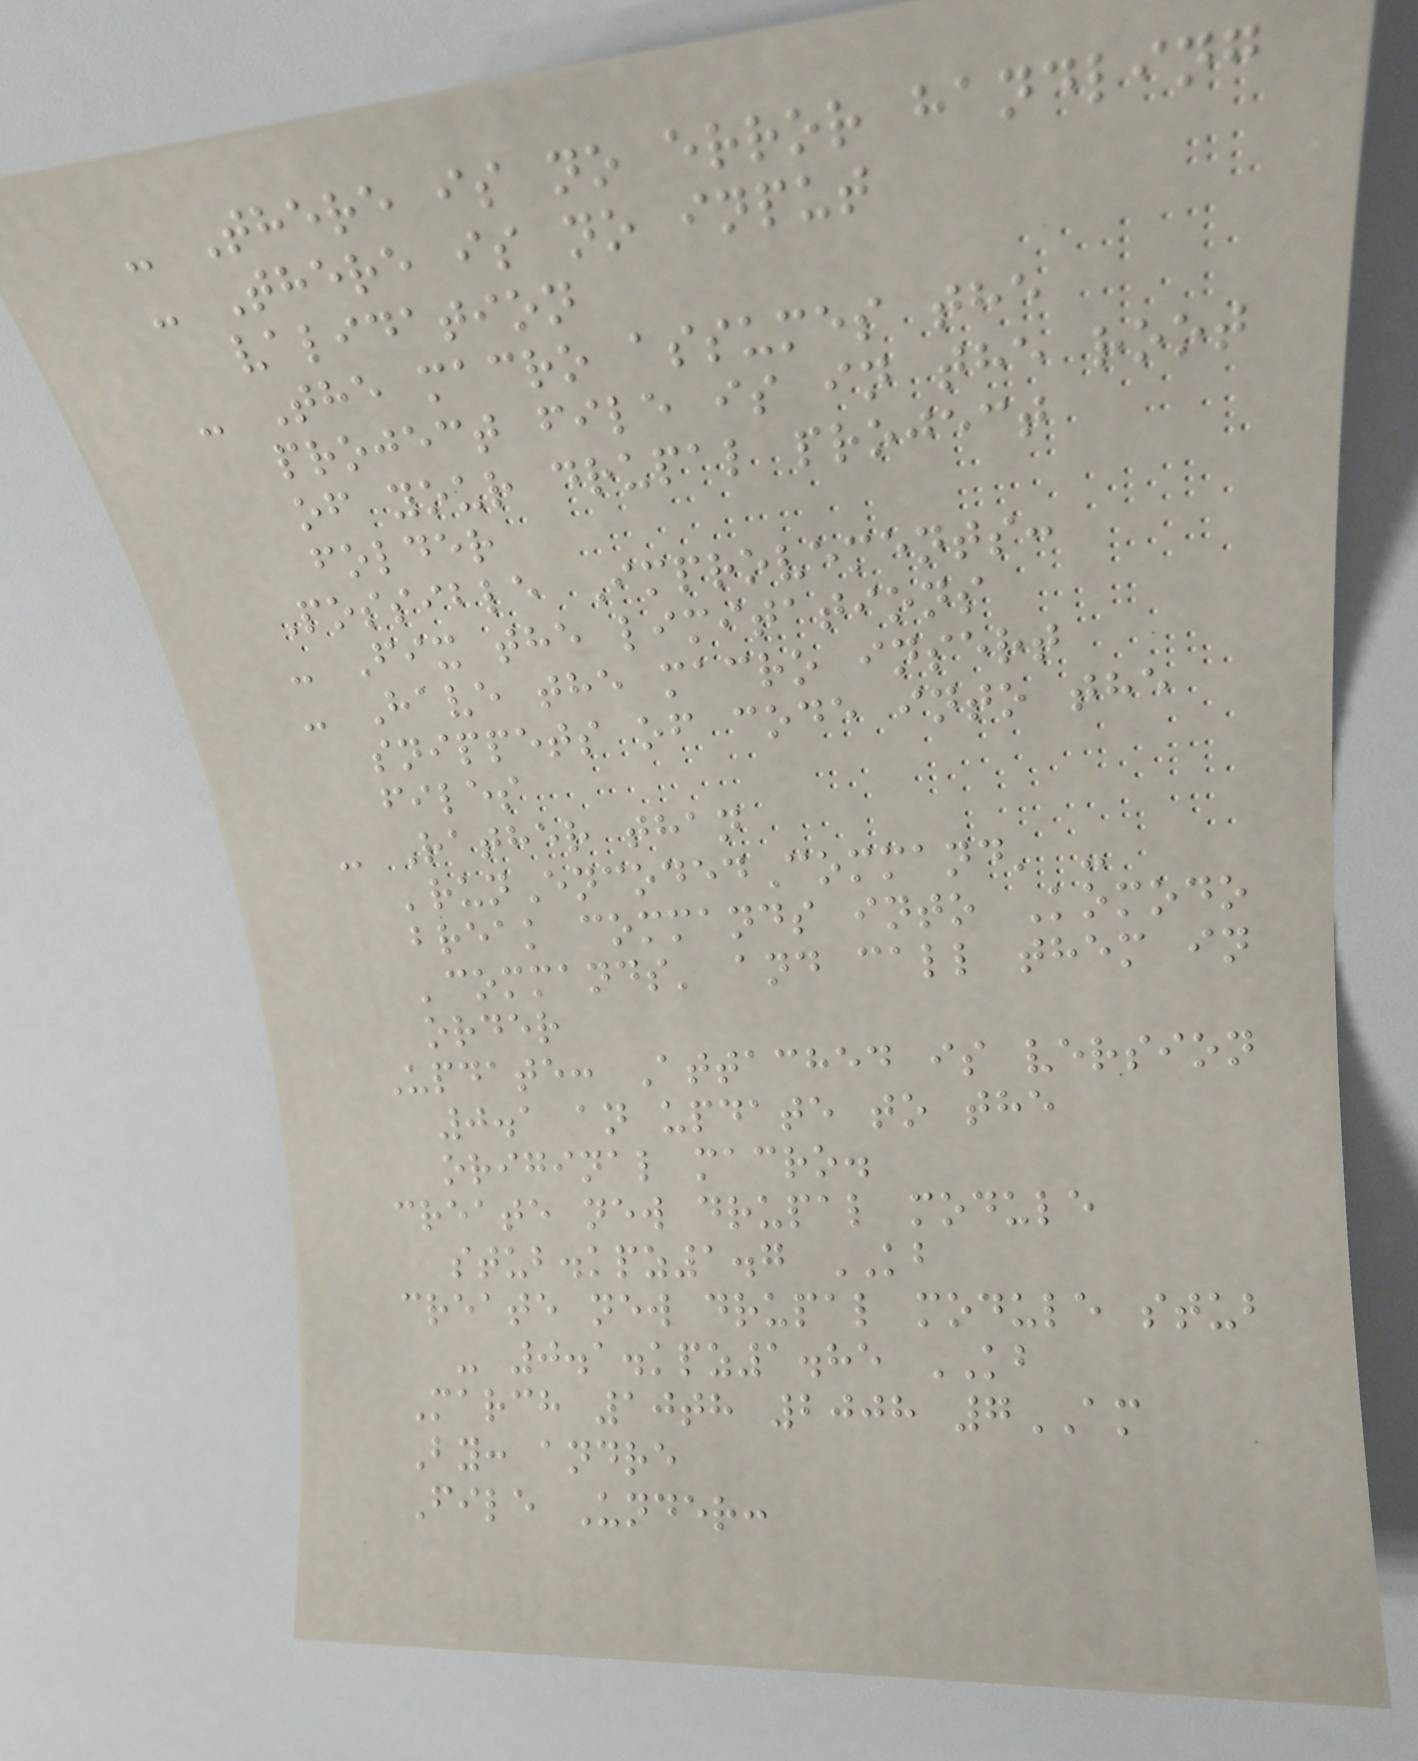- There is no error handling
- There is no input
validation
- The macro assumes the
project file is in the root
of your drupal project
folder
Possible Improvements:
- Fix the limitations
- Have the macro insert
snippets of code into the
files
- Rather than
'runEncodedCommand' -
break commands into Komodo
'commands' and call them in
order
Update: Attached is version
0.1 an update to the
original macro.
create new drupal module
stub.kpz1.7 KB
create new drupal module stub
- 0.1.kpz1.85 KB
March 10th 2008 7AM
By: andre
File Under:
